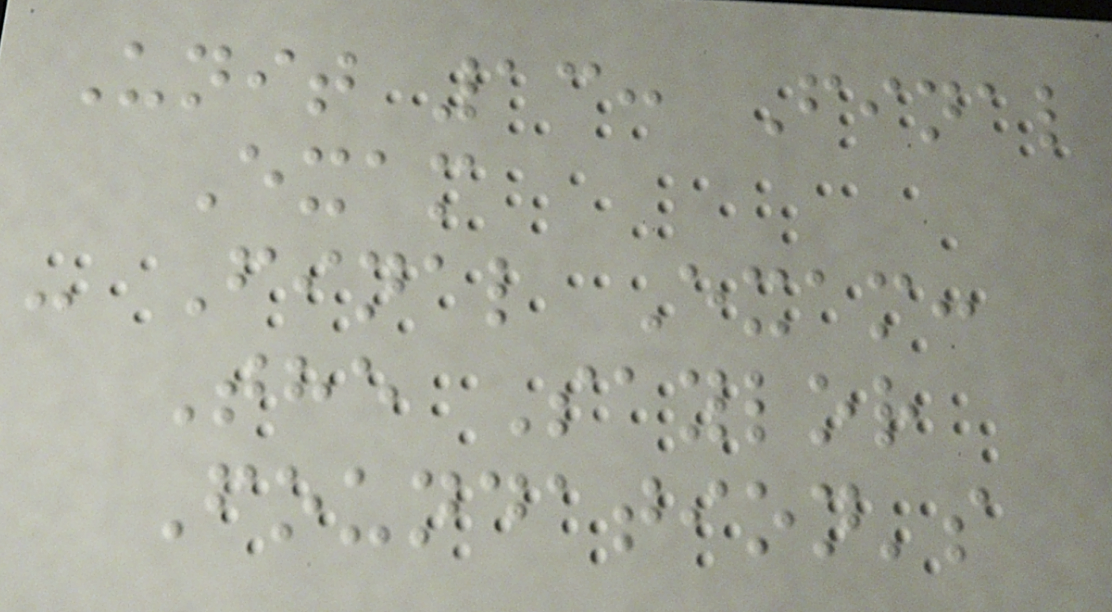Unit 13: Final
Exam
- Final Exam:
The Saylor
Foundation's
